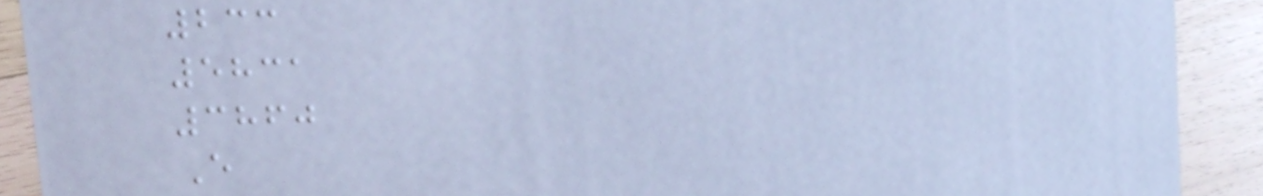233
5831
3860
E
